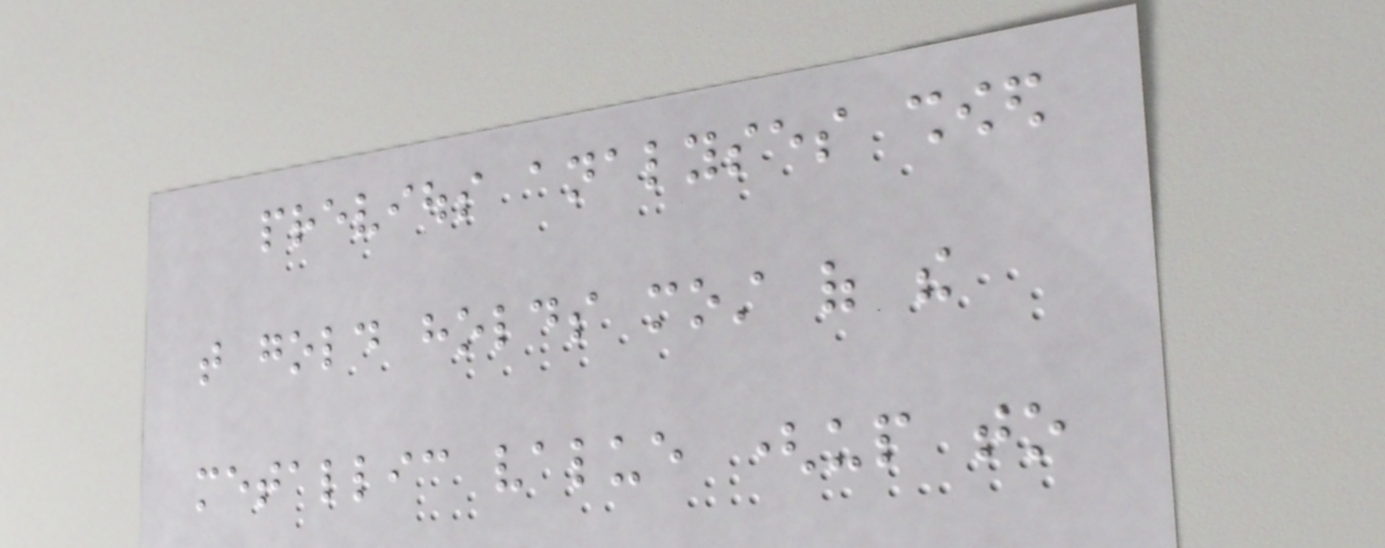previous analyses showed
that gold holds most of the
metallic value (up to
